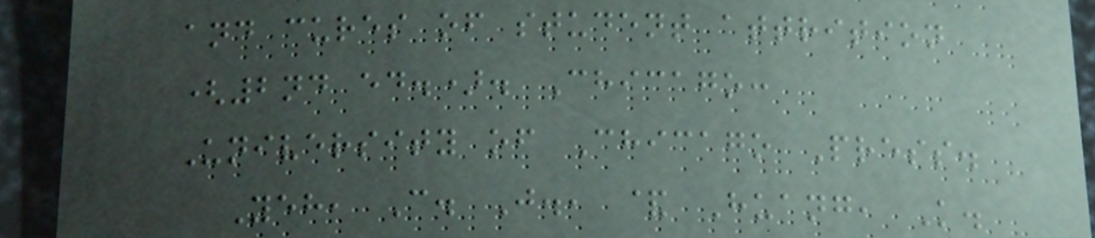and cures of student attrition
(2nd ed.). Chicago:
University of Chicago Press.
Yeh, C. J., & Huang, K.
